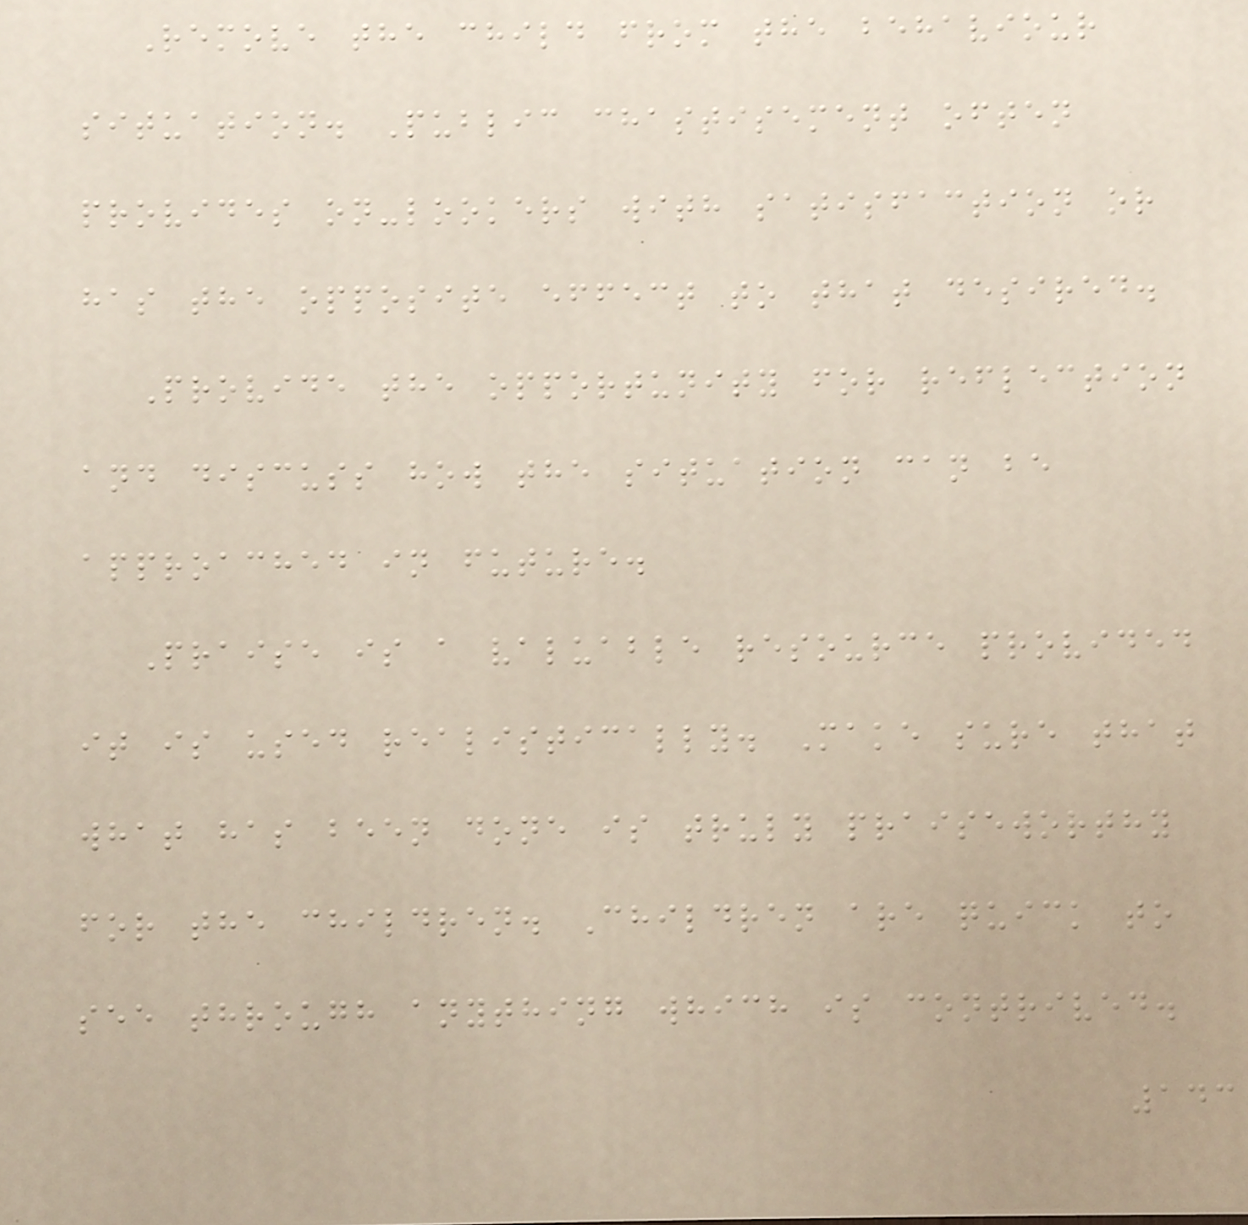Remove the child from the behaviour
situation. Public chastisement often
provides on-lookers with satisfaction or
has the opposite effect to that desired.
Provide the opportunity for reflection
and discuss how the situation can be
approached in future.
Praise is a valuable resource provided
it is used realistically. Make sure that
what has been done is truly praiseworthy
for the children. Children are quick to
see through anything which is contrived.
143
